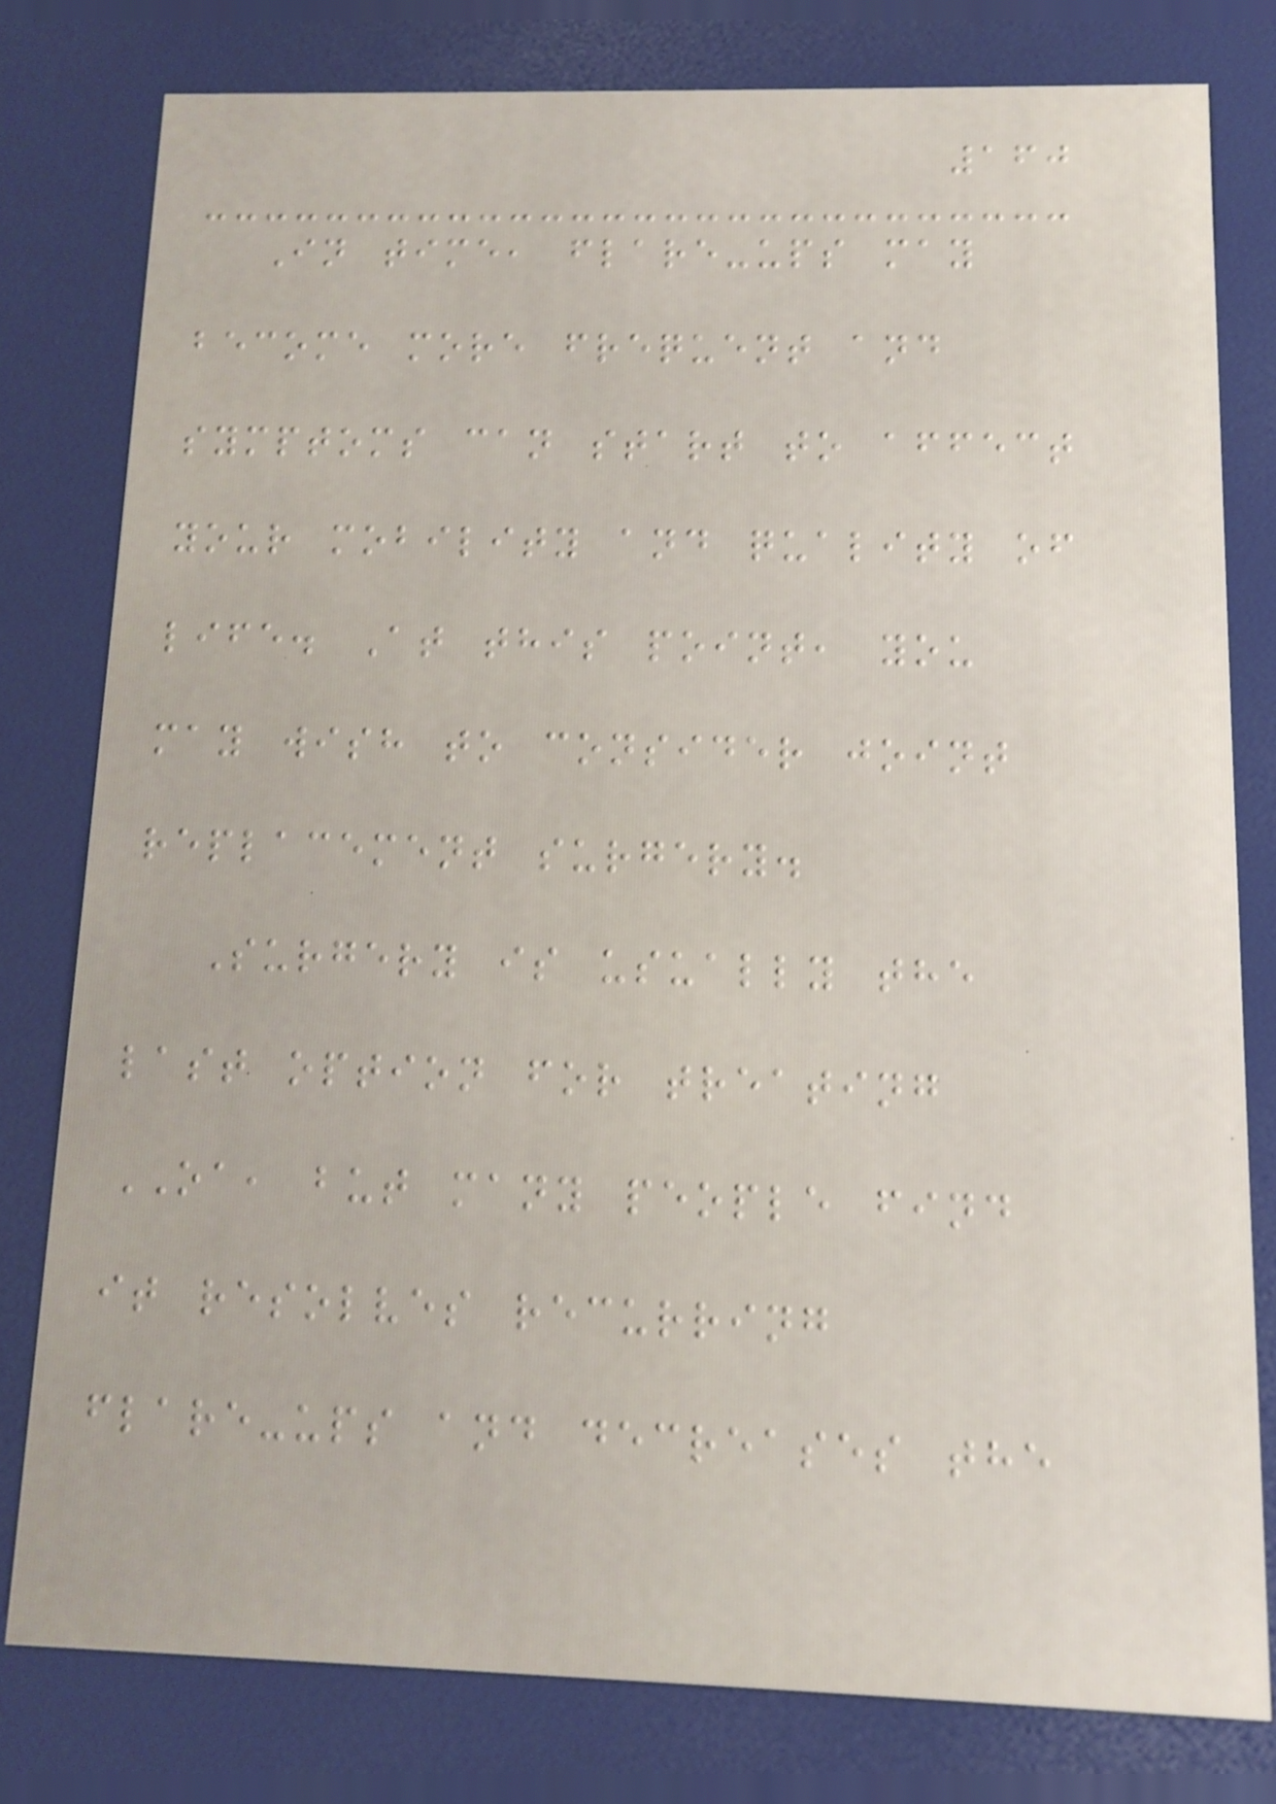160
In time, flare-ups may
become more frequent and
symptoms can start to affect
your mobility and quality of
life. At this point, you
may wish to consider joint
replacement surgery.
Surgery is usually the
last option for treating
OA, but many people find
it resolves recurring
flare-ups and decreases the
